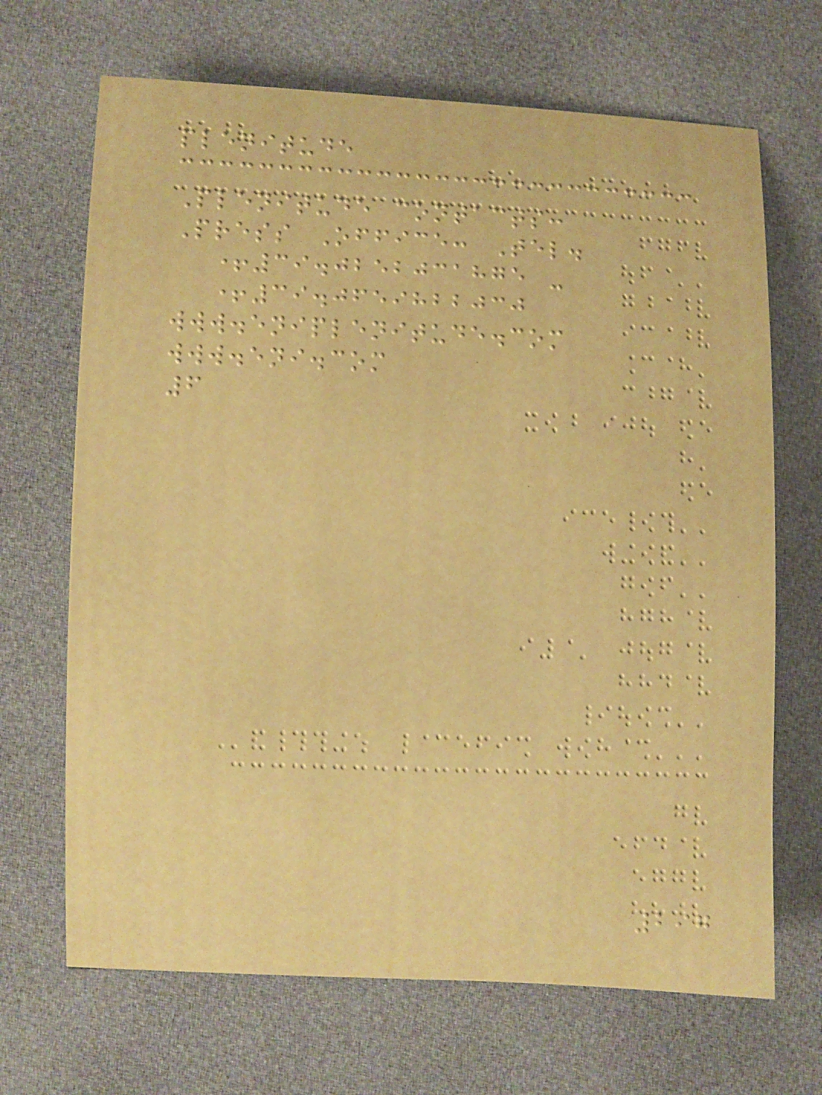plenitude
Plenitude contacts:
Press Office: Tel.
+39.0252031875 -
+39.0659822030
www.eniplenitude.com
www.eni.com
6
297
